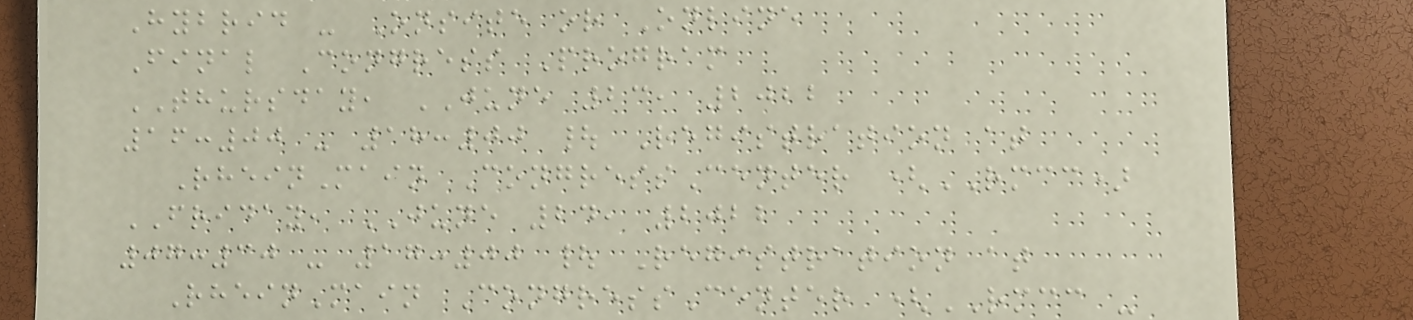Hybrid - Onsite or Online
Final Congress Program
THURSDAY, JUNE 23, 2022
16:00 - 18:00 | Registration at
RheinMain CongressCenter (RMCC)
FRIDAY, JUNE 24, 2022
07:30 - 17:00 | Registration at
RheinMain CongressCenter (RMCC -
